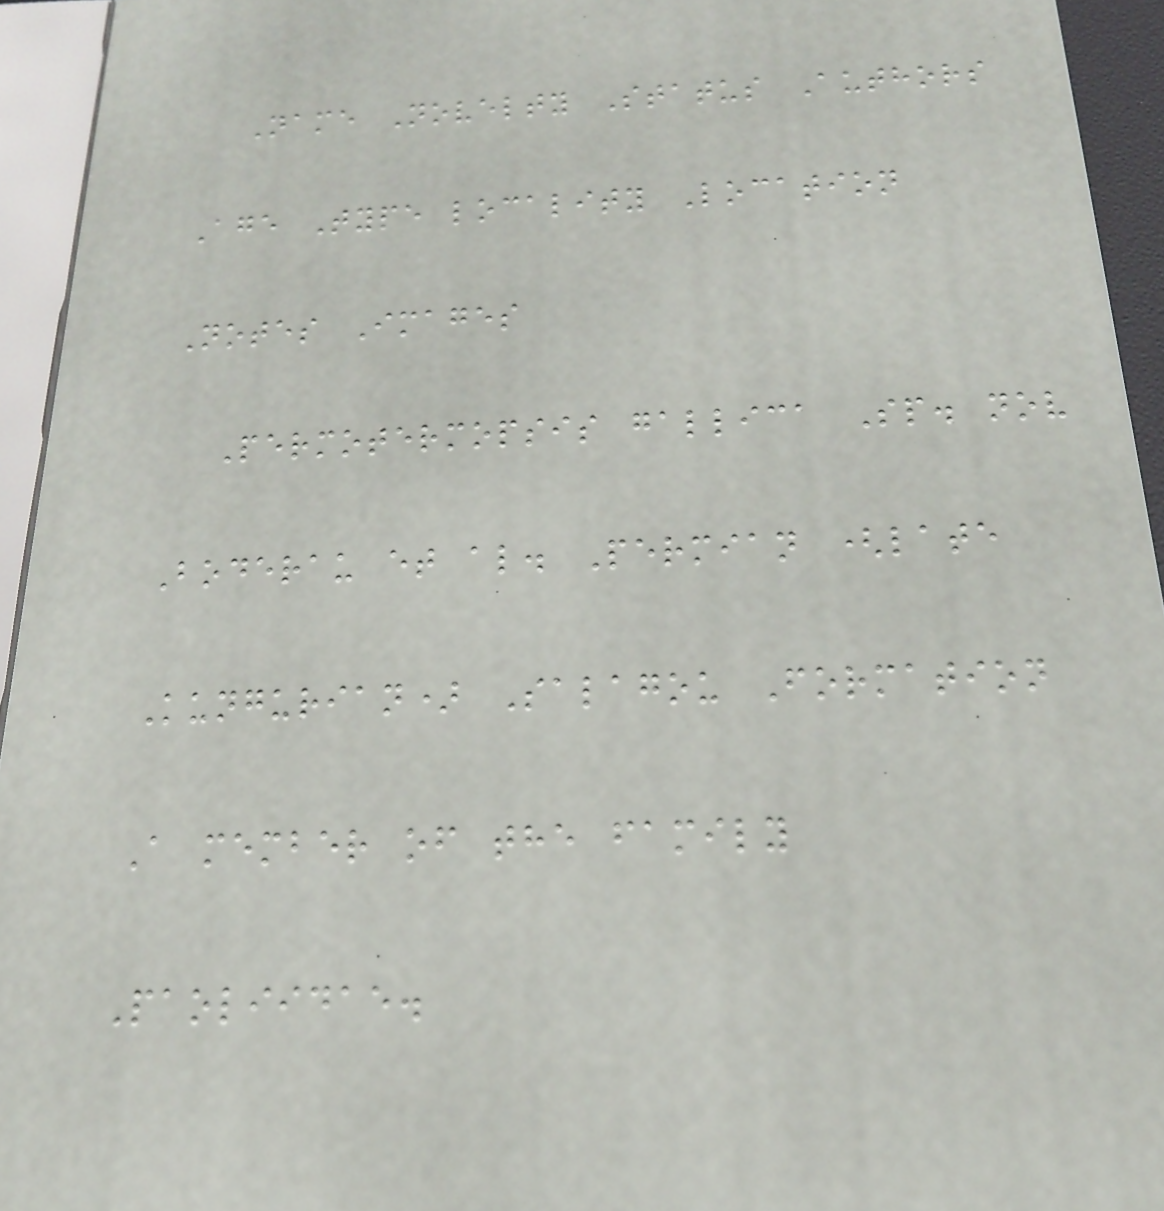Name Novelty Status Authors
Age Type locality Location
Notes Images
Permotermopsis gallica Sp. nov
Boderau et al. Permian (late
Kungurian) Salagou Formation
A member of the family
Paoliidae.
